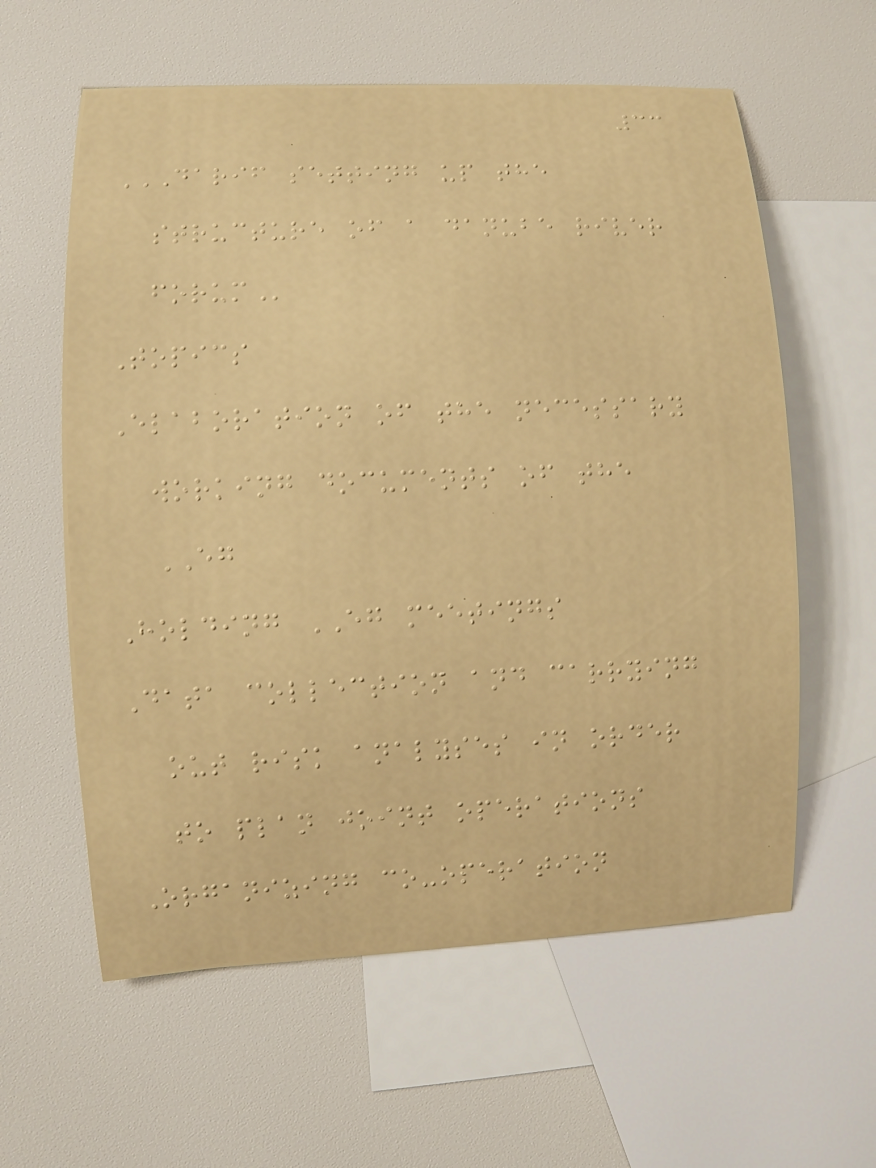33
DARIF SETTING UP THE
STRUCTURE OF A DANUBE RIVER
FORUM
Topics
Elaboration of the necessary
working documents of the
EG
Holding EG meetings
Data collection and carrying
out risk analyses in order
to plan joint operations
Organizing co-operation
